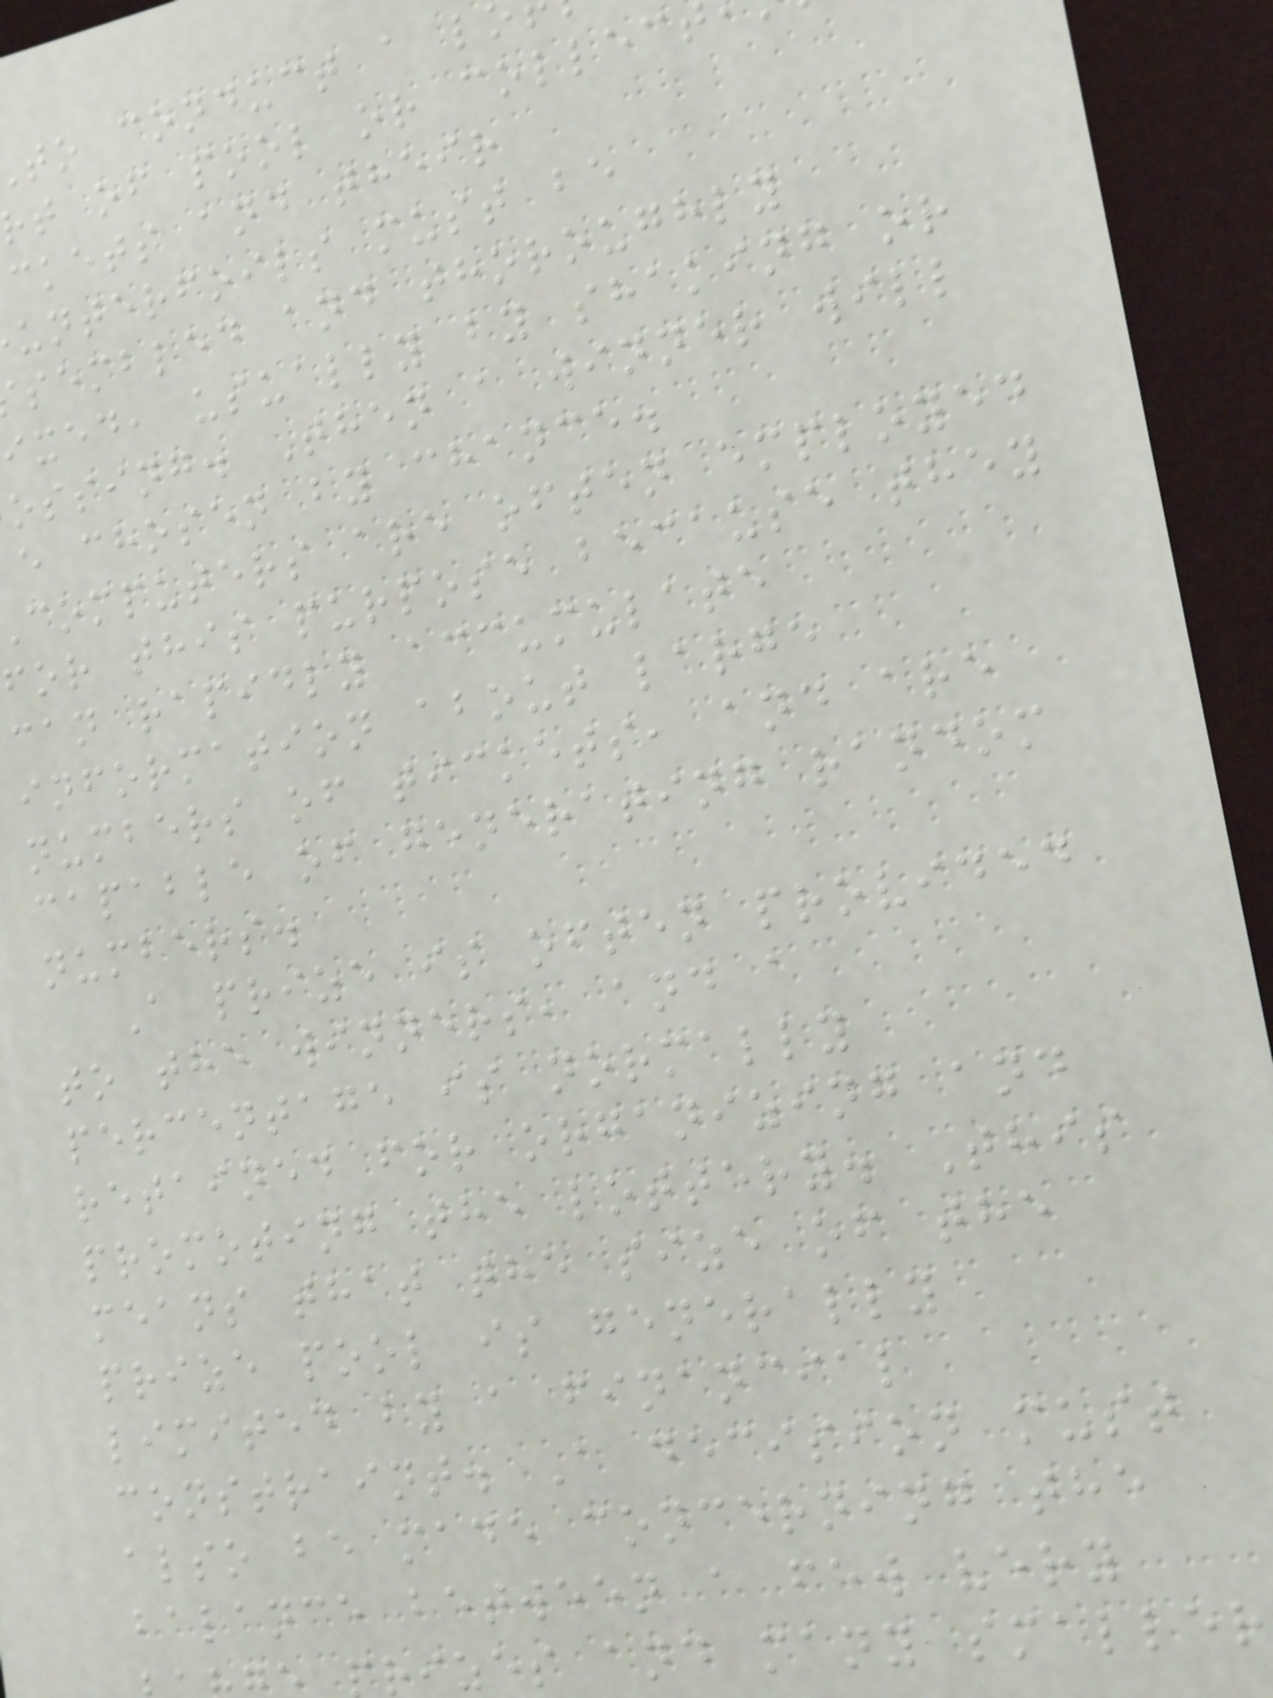to conduct a l
rt of pool or collec
ckets and their
unterfoils must be
sembled and thoroughly
ixed, usually by shaking or
ossing. Then a winner will
e chosen by chance.
computers are often employed
for this purpose because they
can rapidly accumulate
information about large
numbers of tickets, and are
capable of generating random
numbers.
A prize is often provided
to the winners, and a
percentage is normally
retained for organizing and
promoting the lottery. This
means that the size of the
prize pool is generally
limited by a financial
constraint. A decision must
also be made concerning the
balance between a few very
rizes and many smaller
